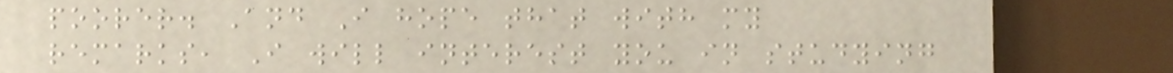poorer. And I hope that with my
remarks, I will interest you in studying
